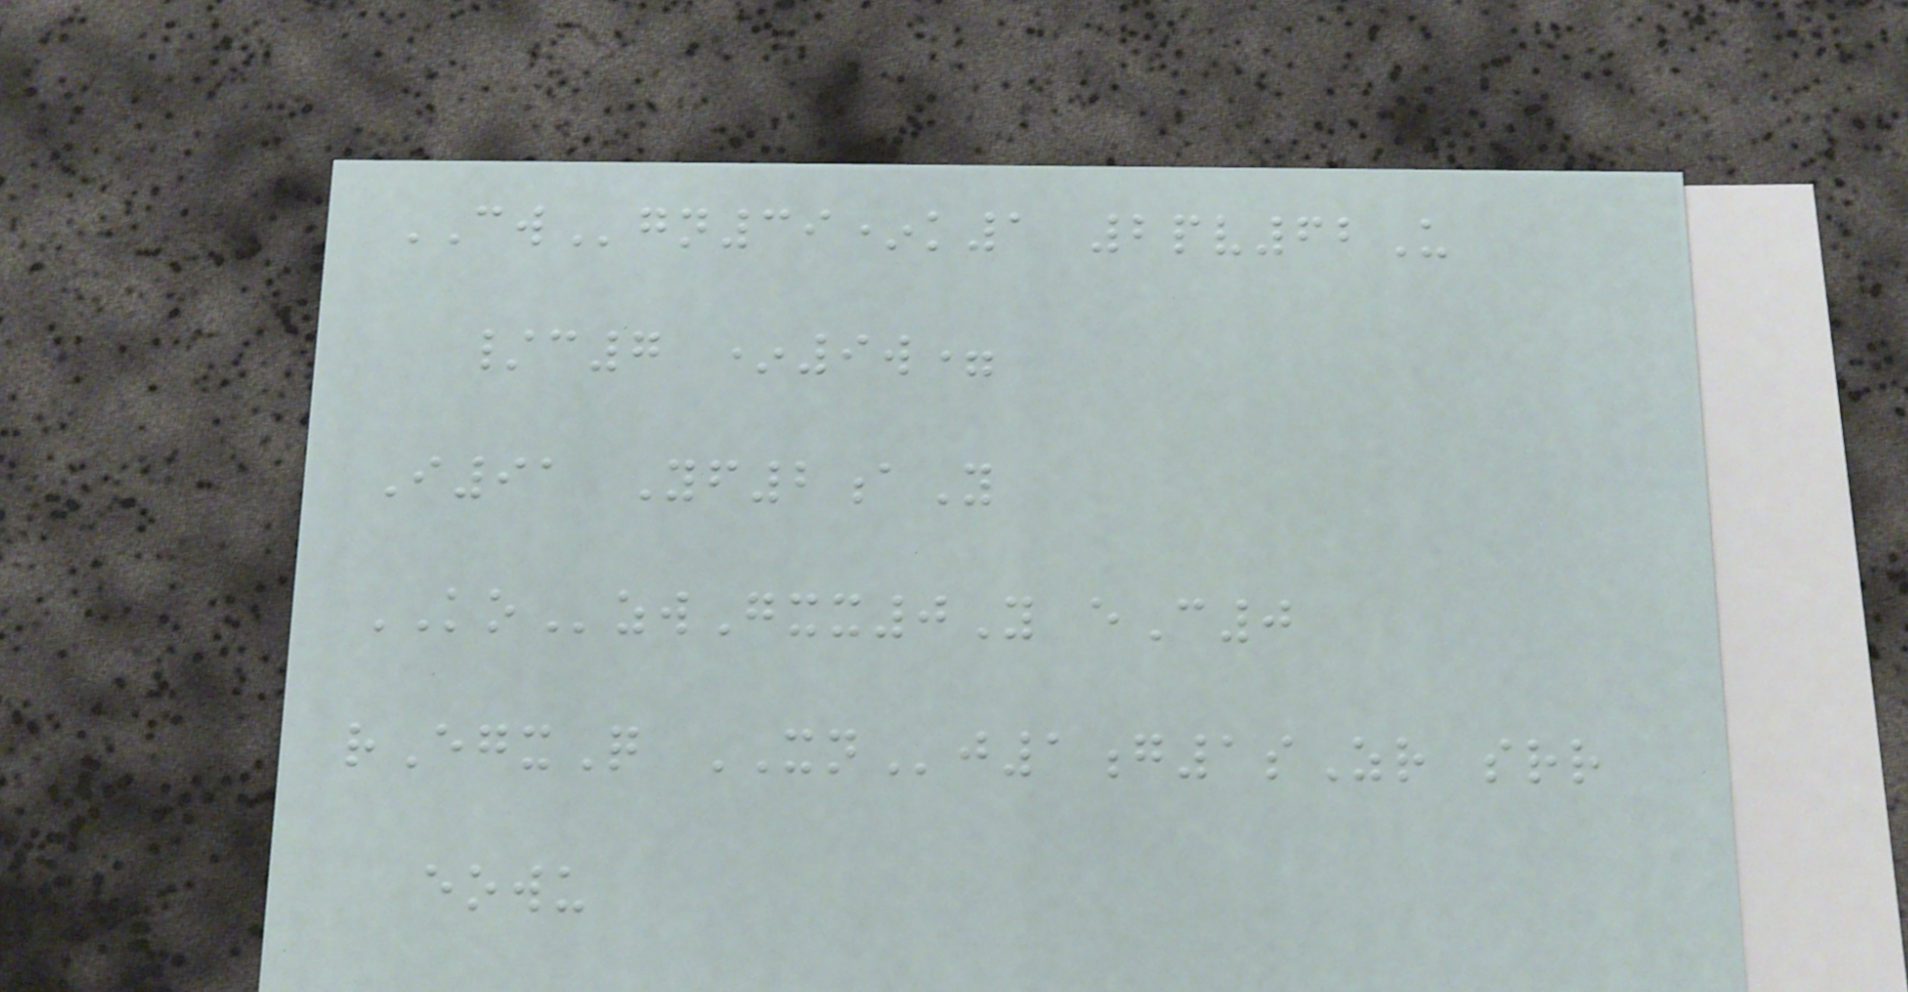CWgn39*k1 2pv62U
/c7 *9w=
I91 Yf2aY
KOzwGxx0Y eC0
rEgxQ XNj1g1sZr srr
eowu
